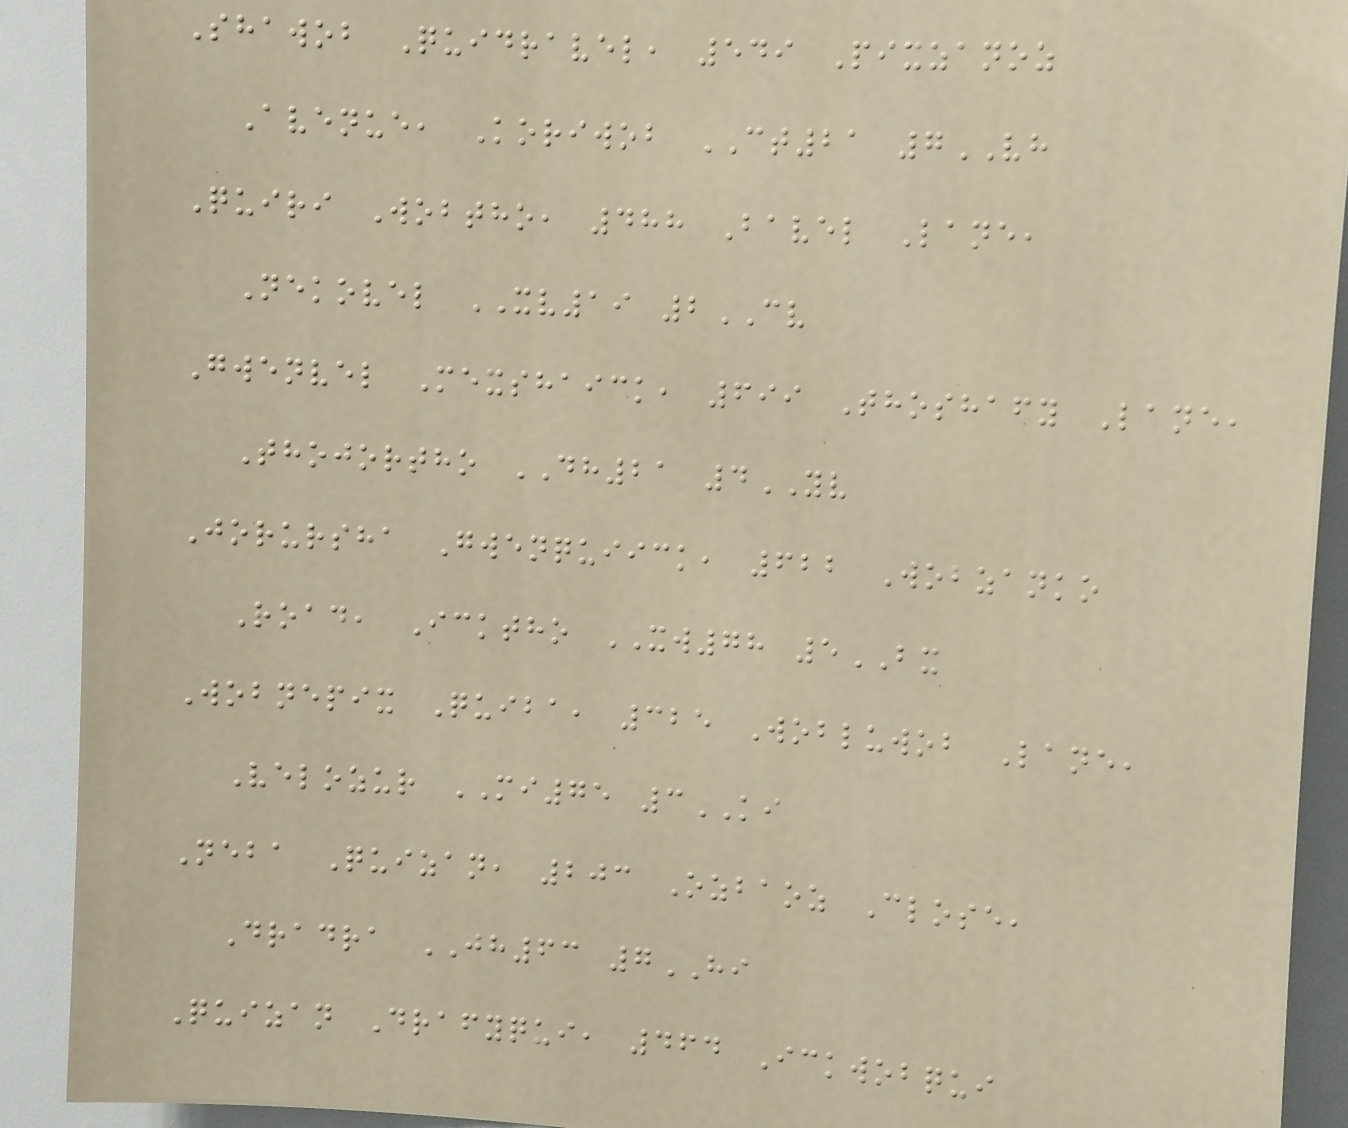Shawob Quidravel, 549 Pixzanoz
Avenue, Koriwob CT21 7VH
Quiri Wobtho, 488 Bavel Lane,
Nekovel XV19 2CV
Gwenvel Mexshaick, 699 Thoshafy Lane,
Thojortho DH21 4YV
Jorursha Gwenquiick, 622 Wobzanko
Road, Icktho XW78 5BX
Wobnepix Quiba, 325 Wobluwob Lane,
Velozur MI75 3KI
Neba Quizan, 203 Ozbaoz Close,
Dradra JH63 7HI
Quizan Drafyqui, 464 Ickwobqui
